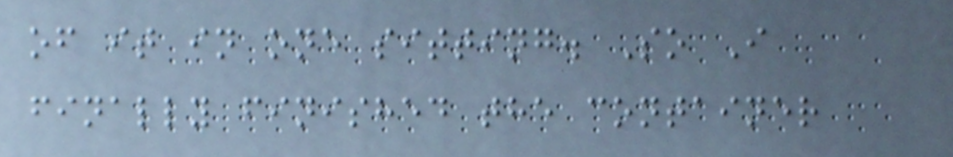of it in one sitting. So I
finally finished the container
